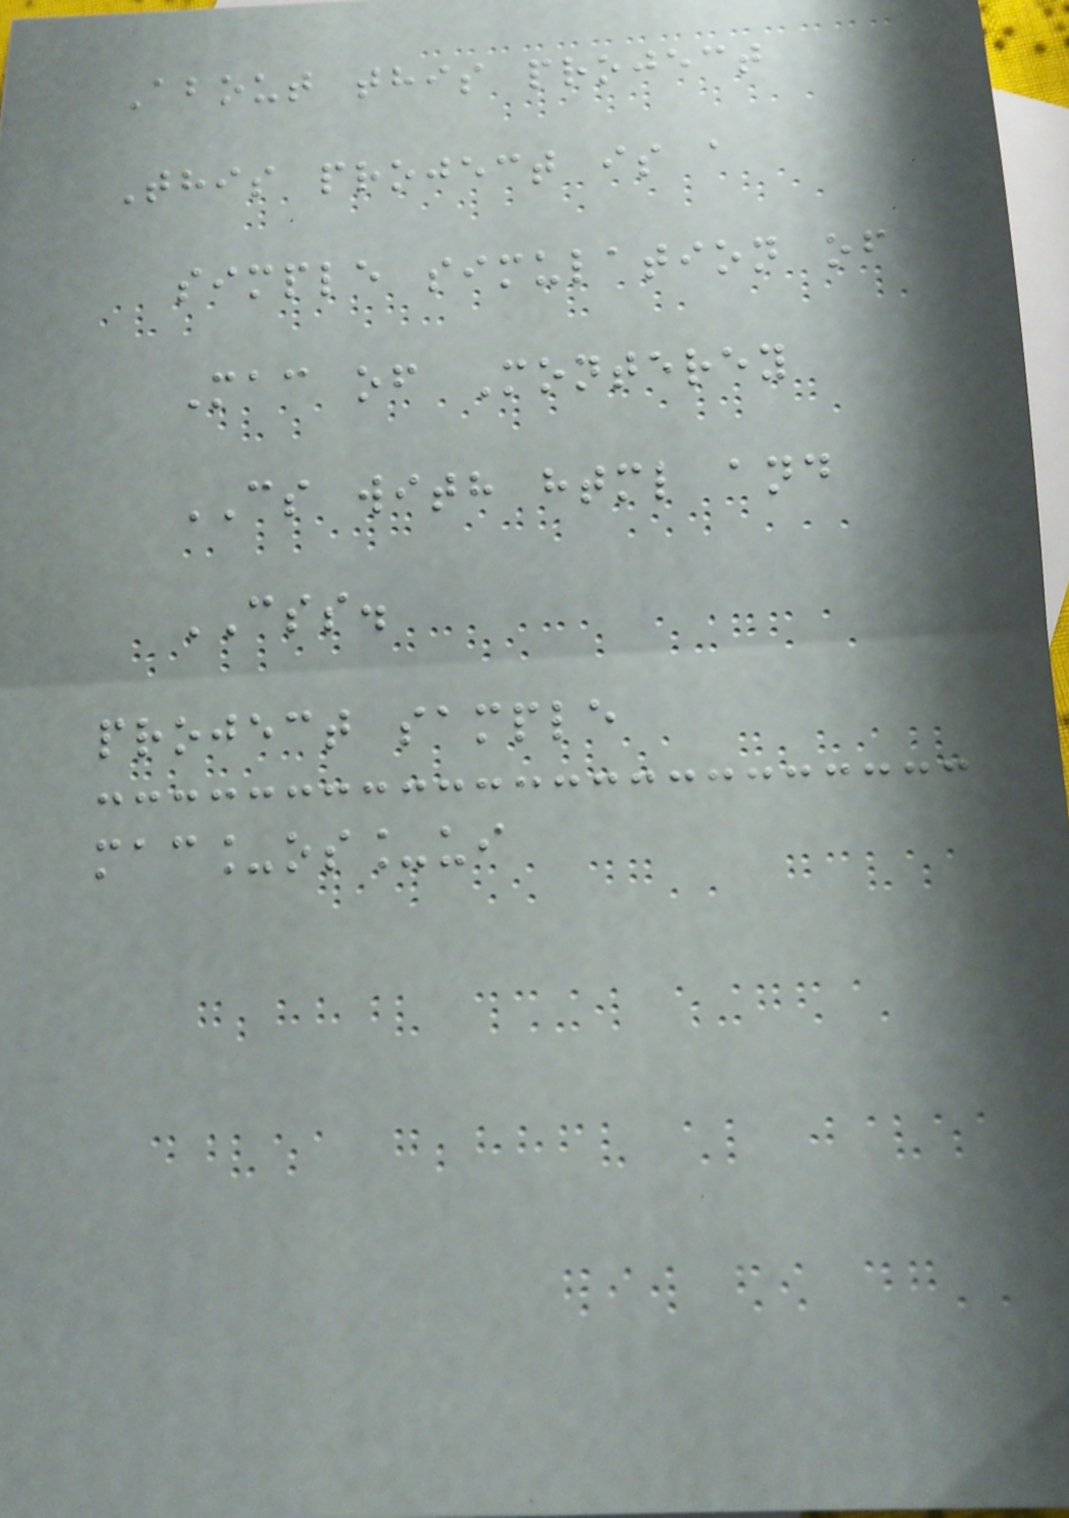About this project
This project is a
simple simulation of
Mac of Monterey
CS with html and
CSS.
project sample
mac_os_ui
